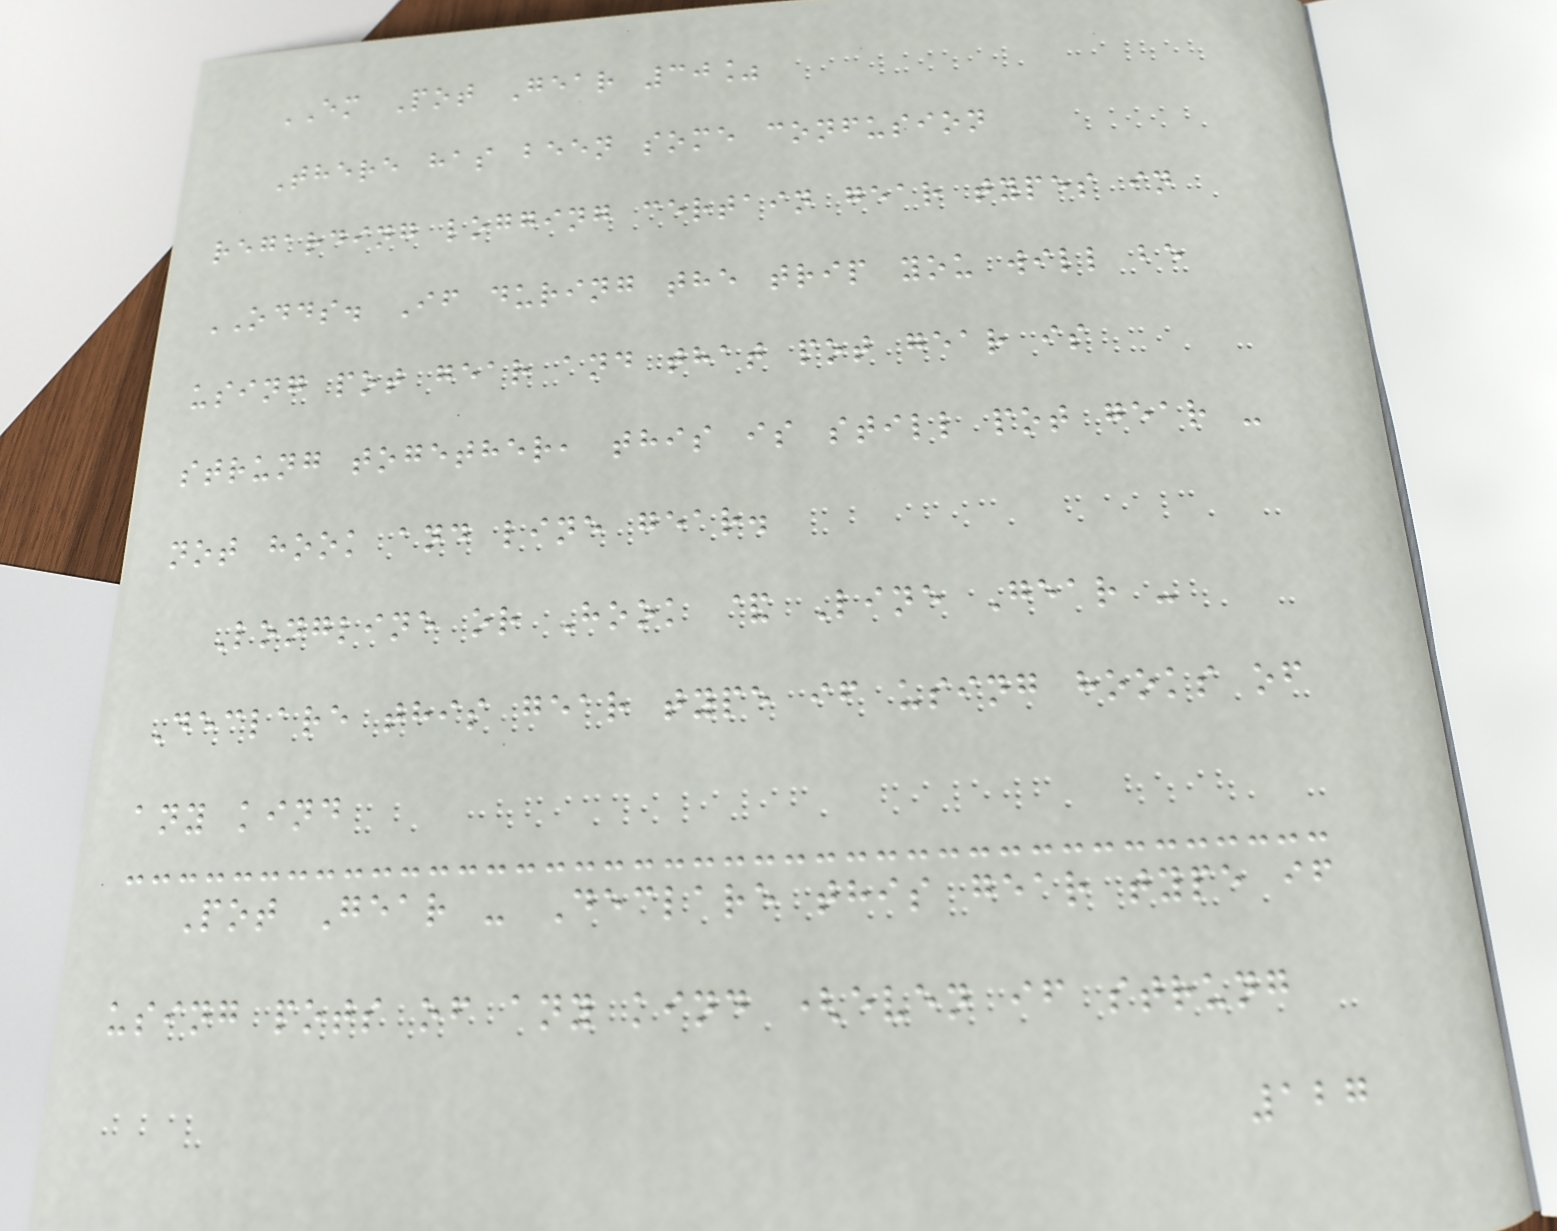EM Pot Gear 30%
There has been some confusion
regarding logging certain gear types in
ODDS. If during the trip you will be
using pot gear and that pot gear is
strung together, this is still pot gear -
not hook and line gear.
Longline or Hook & Line Gear -
Declare this gear type if using hooks of
any kind
Pot Gear - Declare this gear type if
using pots of any kind (even if strung
127
